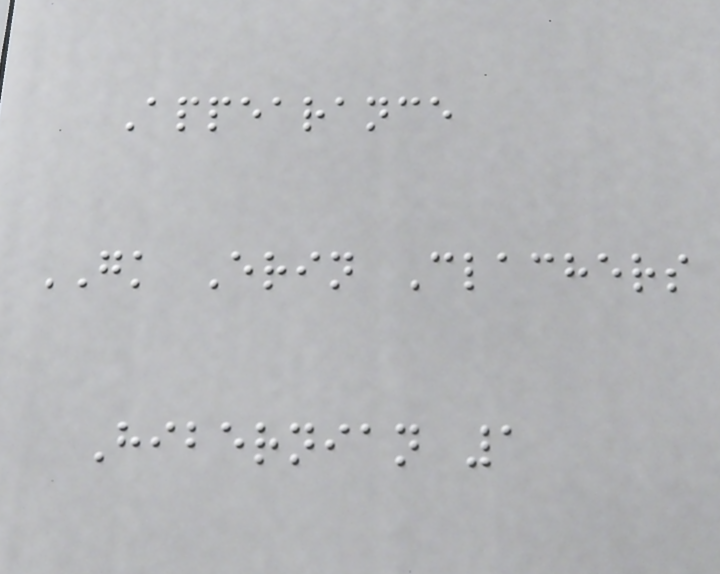Appearance
GK Erin Clachers
Hibernian 1
